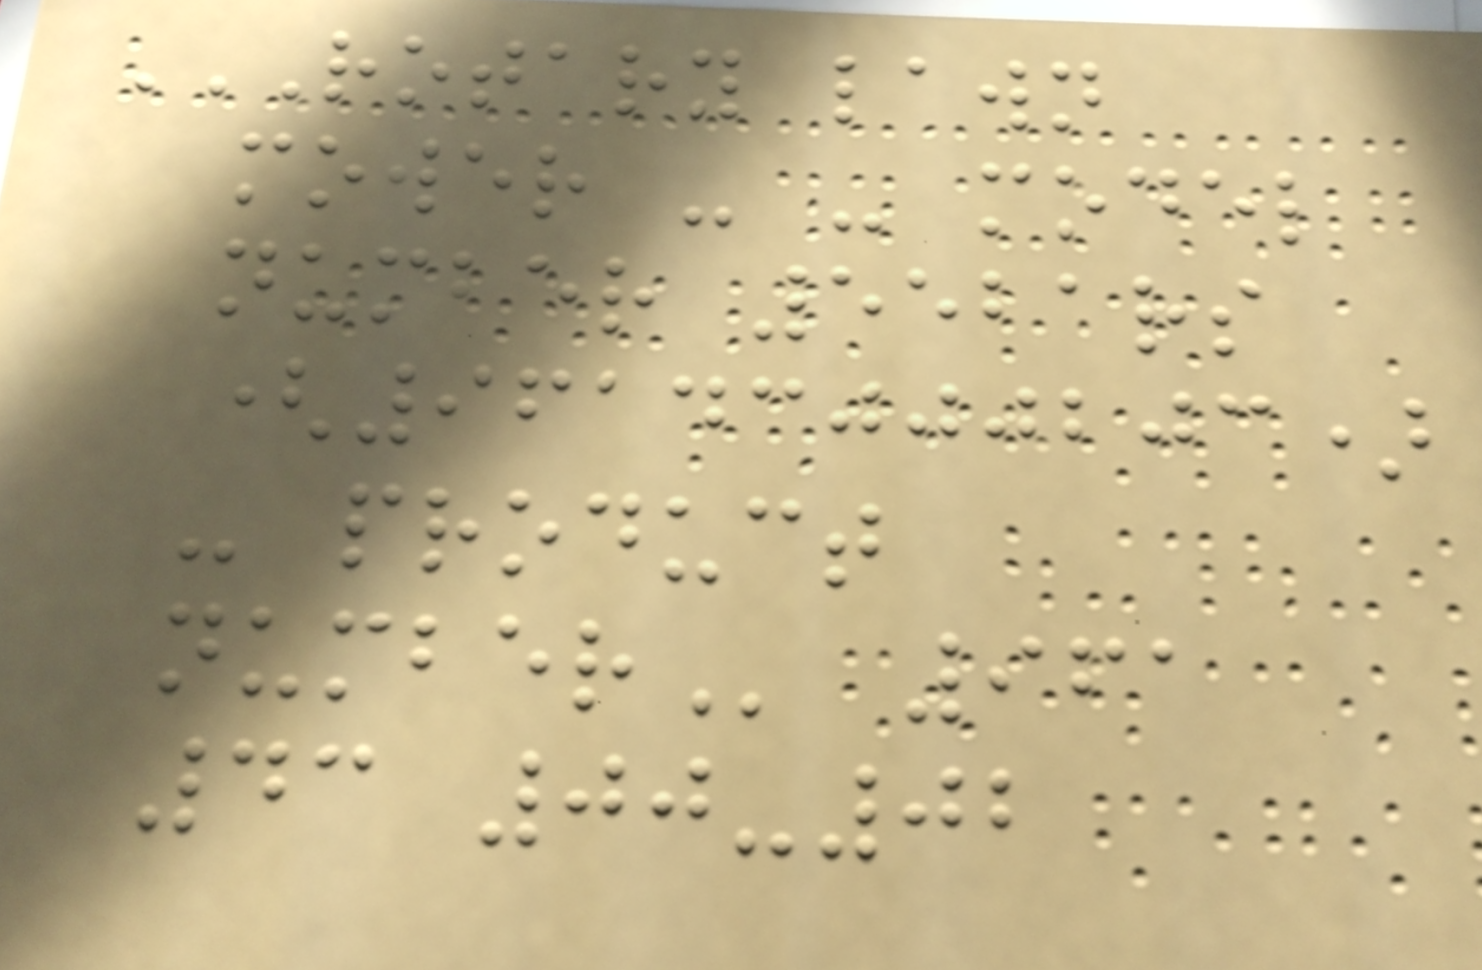ROTARY LAWN
MOWER - - MODEL
NUMBER 5521RS
(96143000203)
- PRODUCT
NUMBER 961
43 00-02
